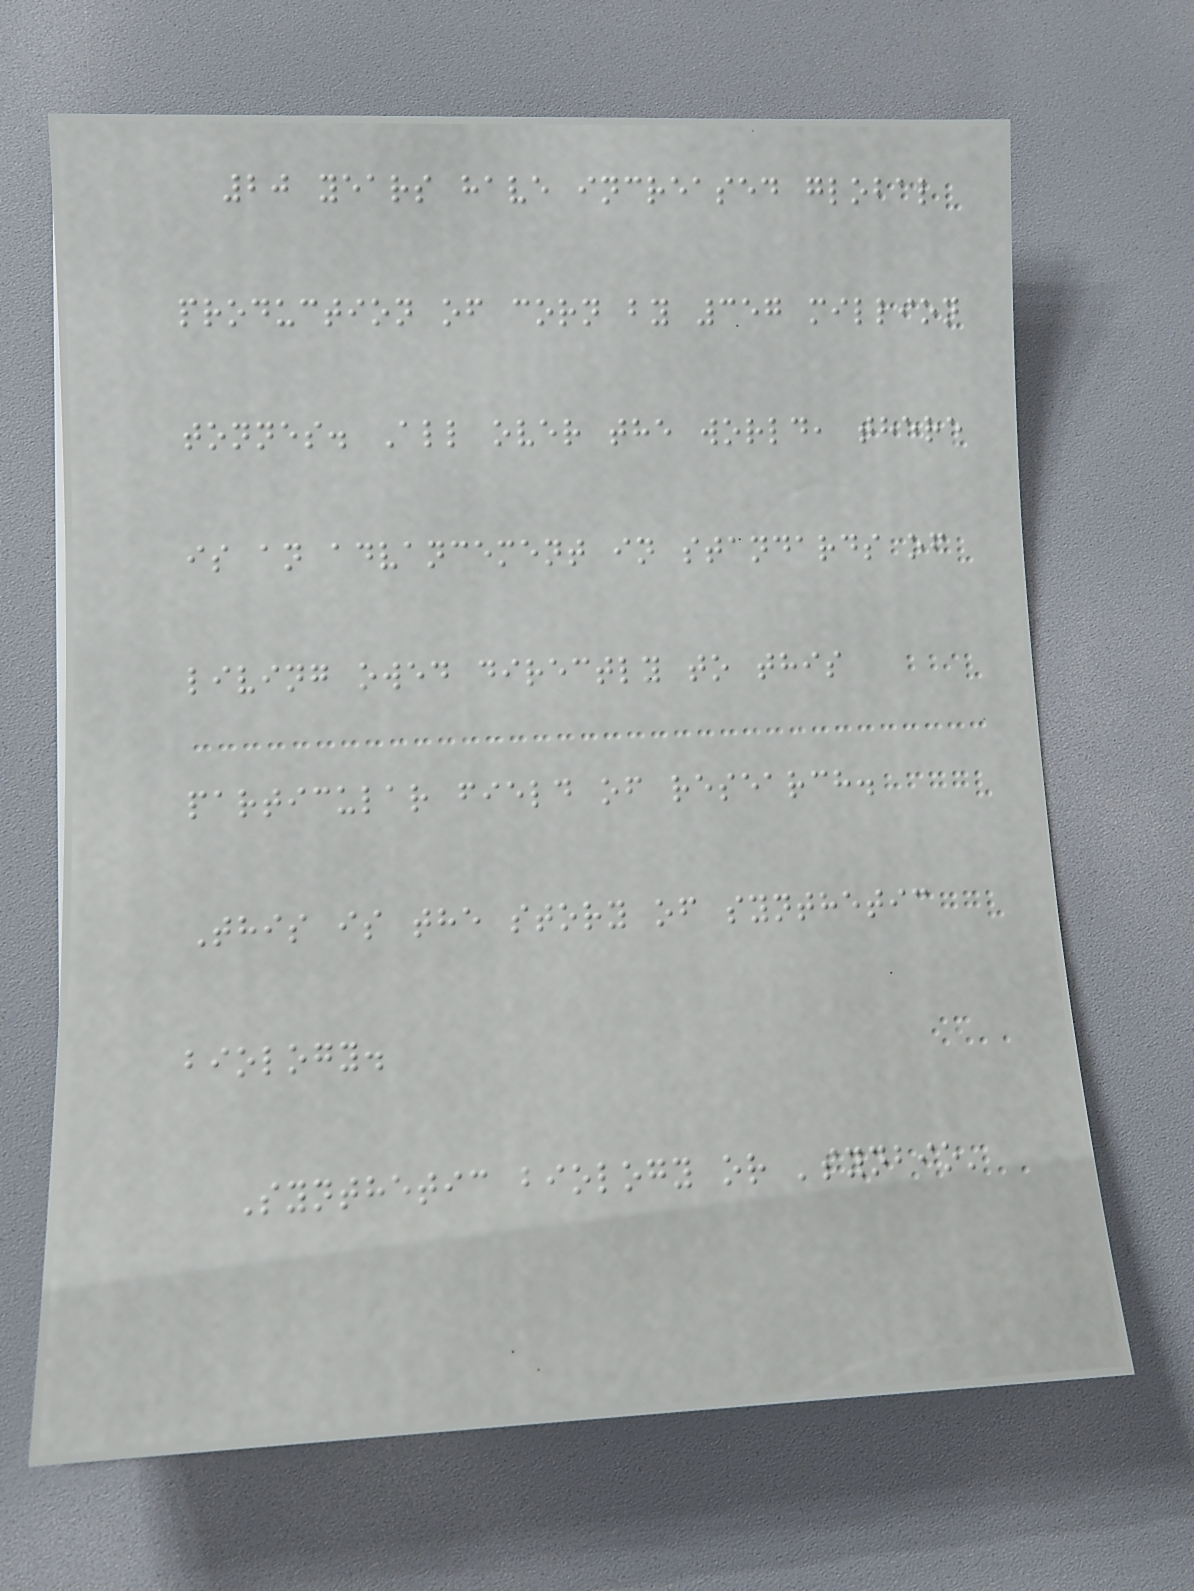20 years have increased global
production of corn by 357 million
tonnes. All over the world, there
is an advancement in standards of
living owed directly to this
particular field of research.
This is the story of synthetic
biology.
Synthetic biology or 'synbio'
